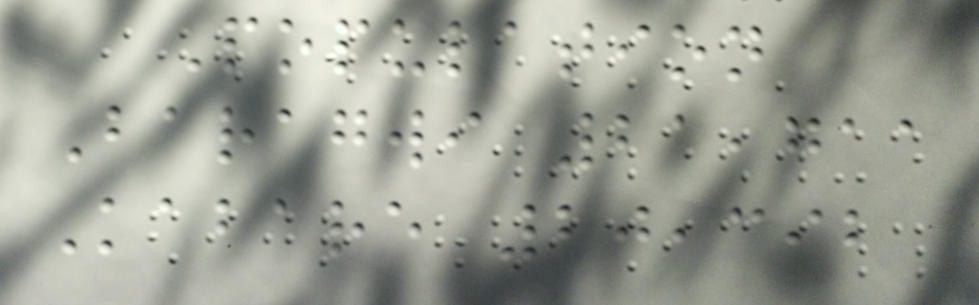Population
Baragwi 21,711
Kabare 20,392
